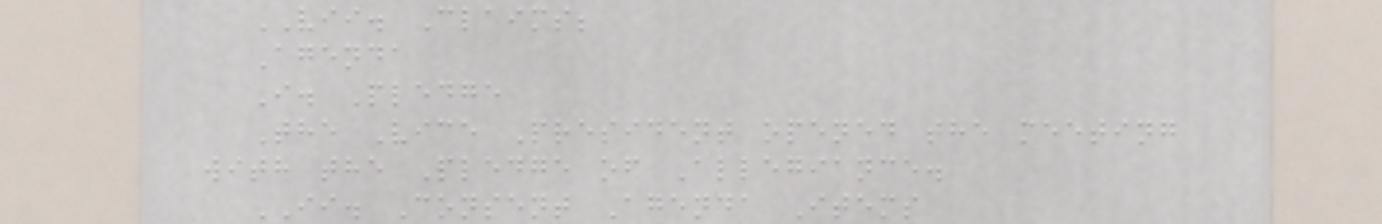VII. Claims;
Agenda
I. Pledge
The Vice President opened the meeting
with the Pledge of Allegiance.
II. Consent Agenda Items
